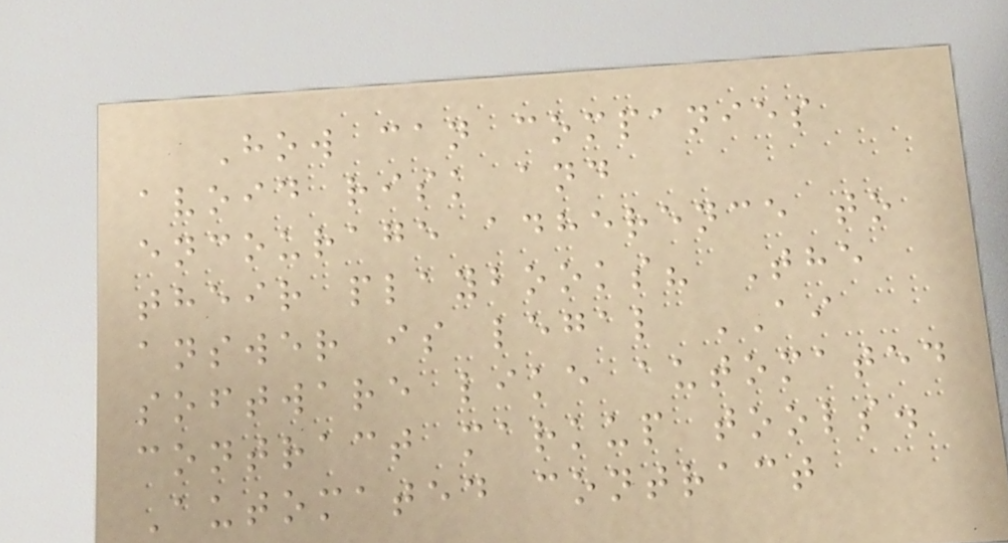How can companies
avoid risk and
encourage adherence to
their playbooks? The
answer is legal AI
software like automated
contract markup tools.
Automated contract
